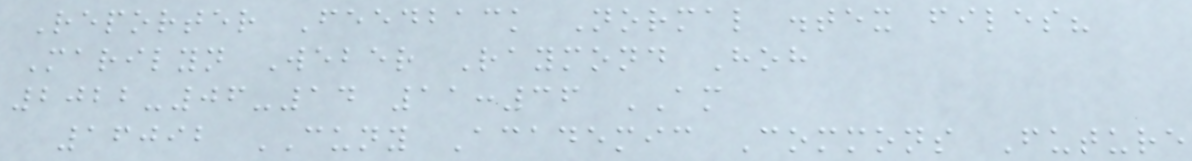Reporter Feedback Normal .tex files?
Marilyn Weber Raymond Hoh
2022-06-14 11:36 AM
16092 CUNY Academic Commons Future
